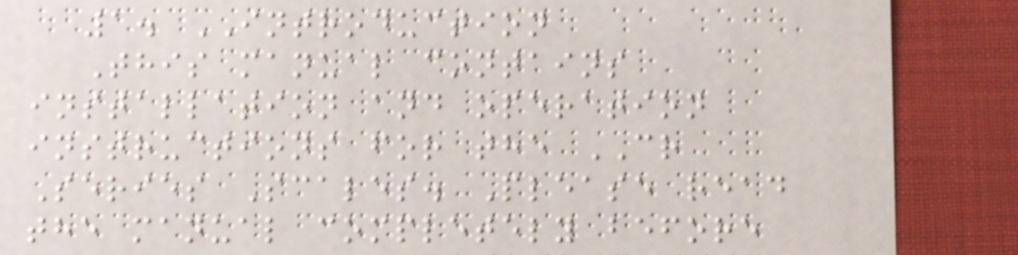1. INTRODUCTION
This manual contains
installation and operation
instructions for the CR
Series Scales. Please read
the manual completely before
